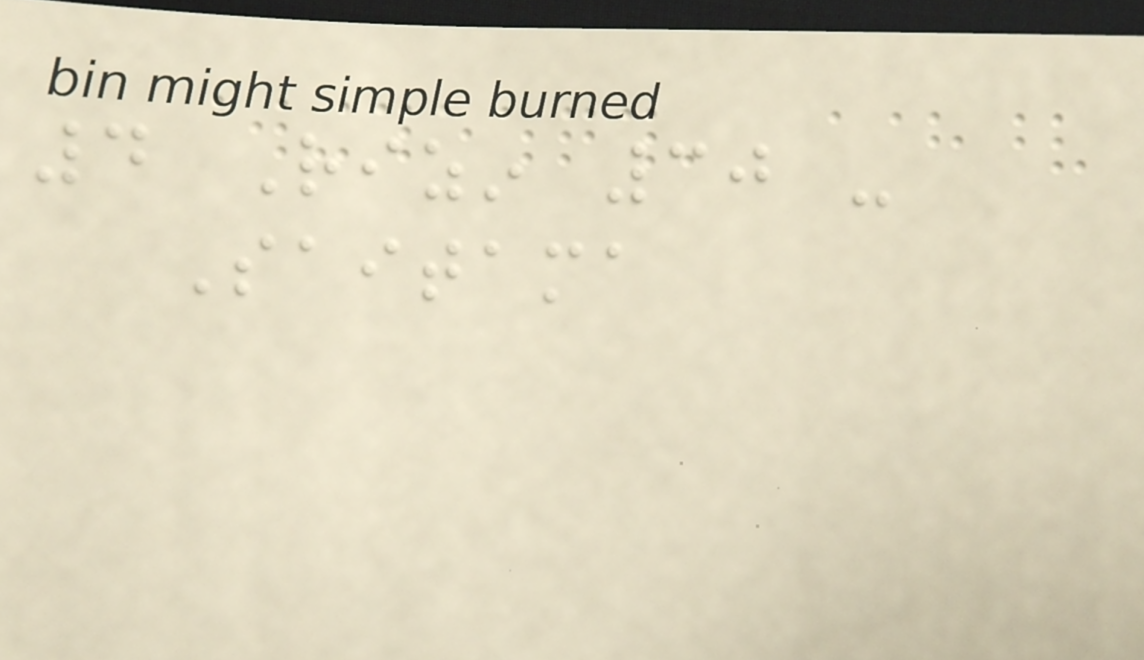4 Rizin 30 -
Saitama
